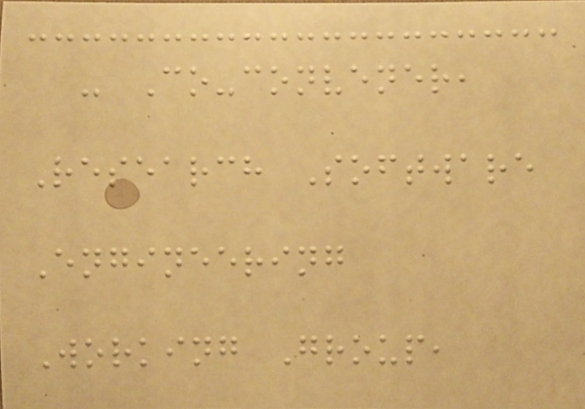- Co-convener,
Research Software
Engineering
Working Group,
